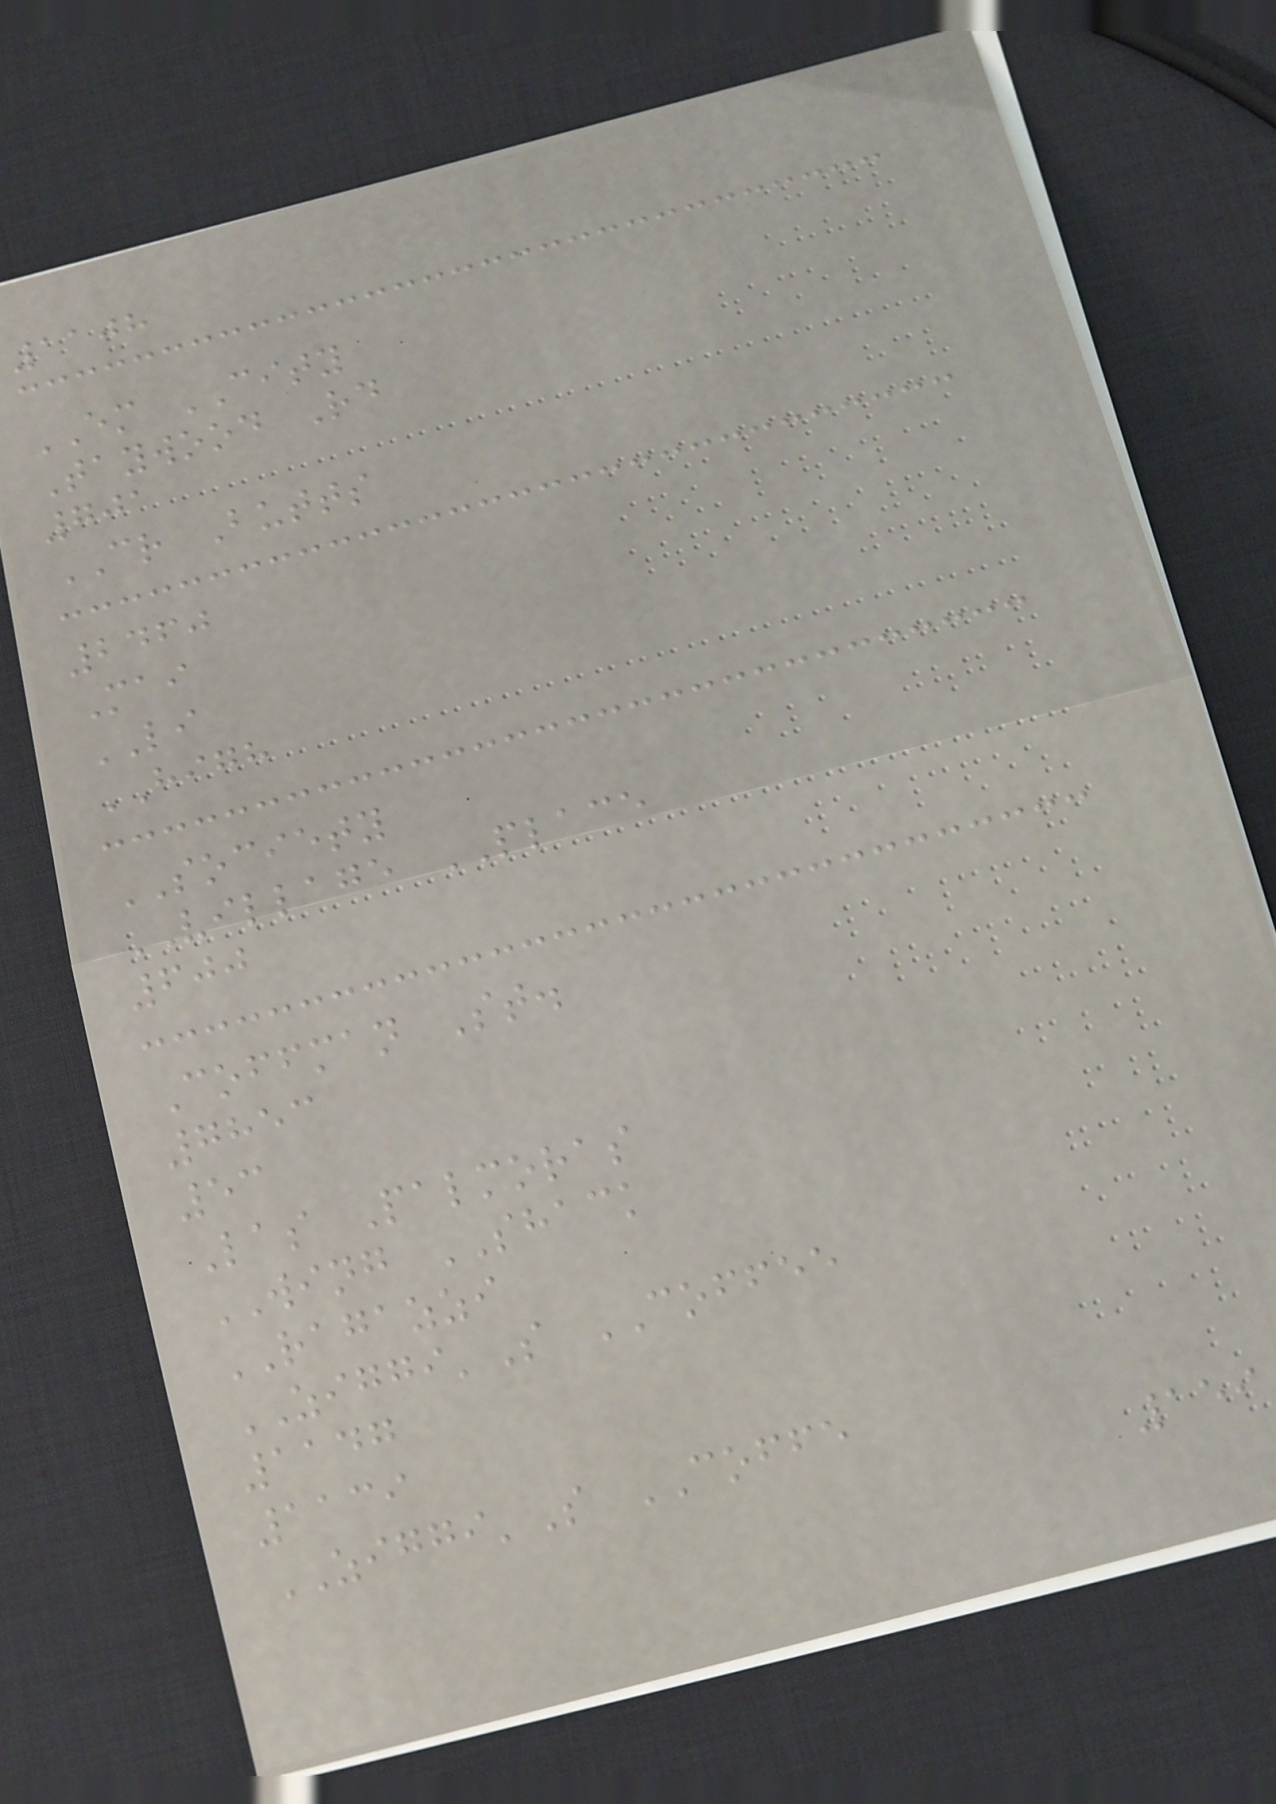1108
EM CITY
Taywood Rd
701
CR Butts
2460
Mai
LI
HIGH
SOCIETY
VILLAGE PLACE
600
Coffman St.
7853
53
Las Palmoras
WING SHACK
RAGAZZI
ZIGGI'S COFFEE
1147
1139
ZIGGI'S COFFE
159
